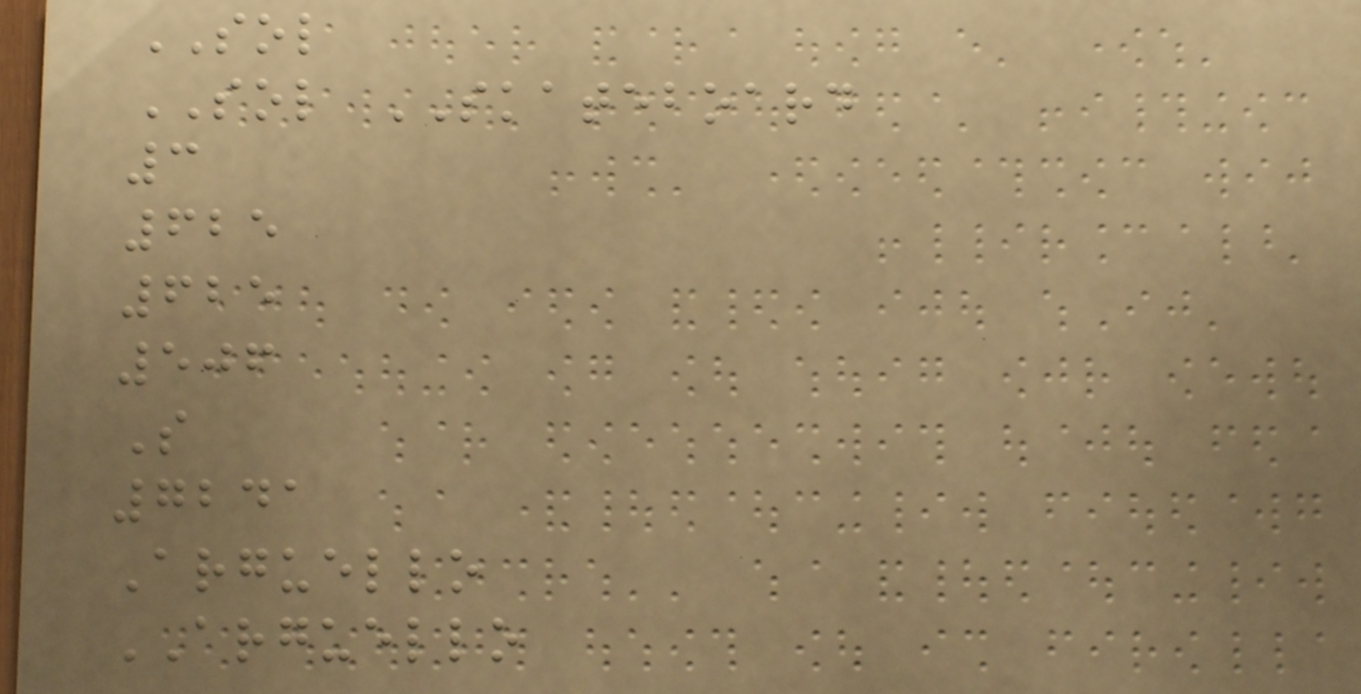SOL
SOL SKATEBOARD
3
625
625
506
S
7241
Arguello
ARGUELLO
